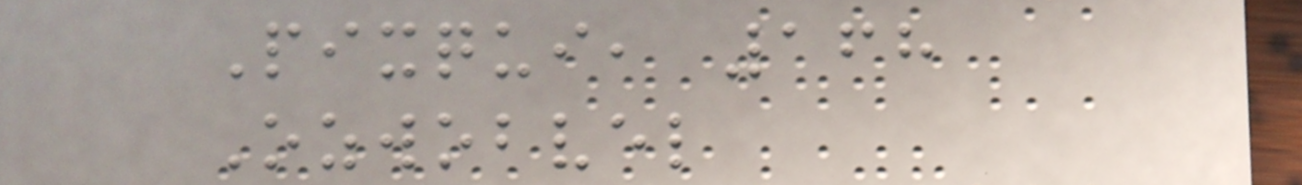Pixqui, 168
Ozwobvel
